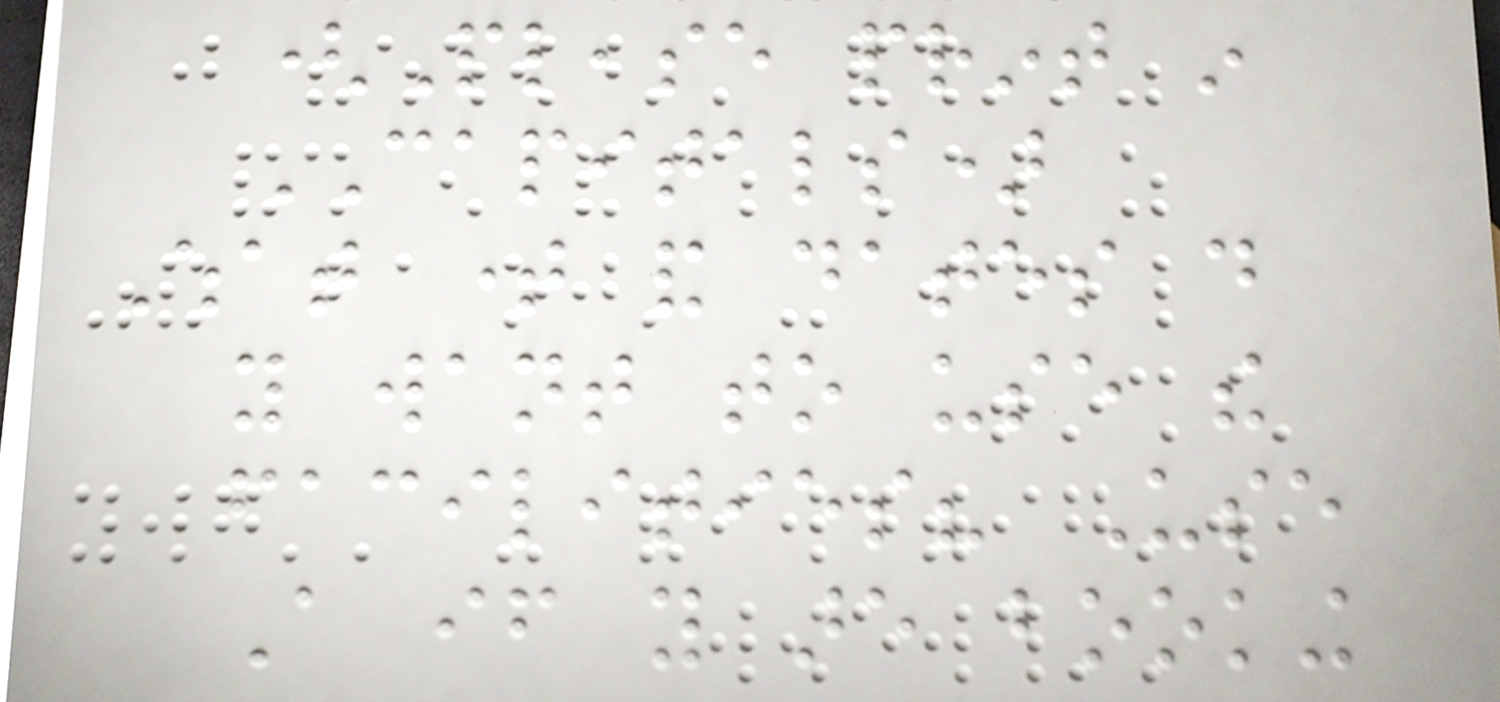(Please print in
CAPITALS)
What time and dates do
you want to use the
facilities? Use
A if you are booking
